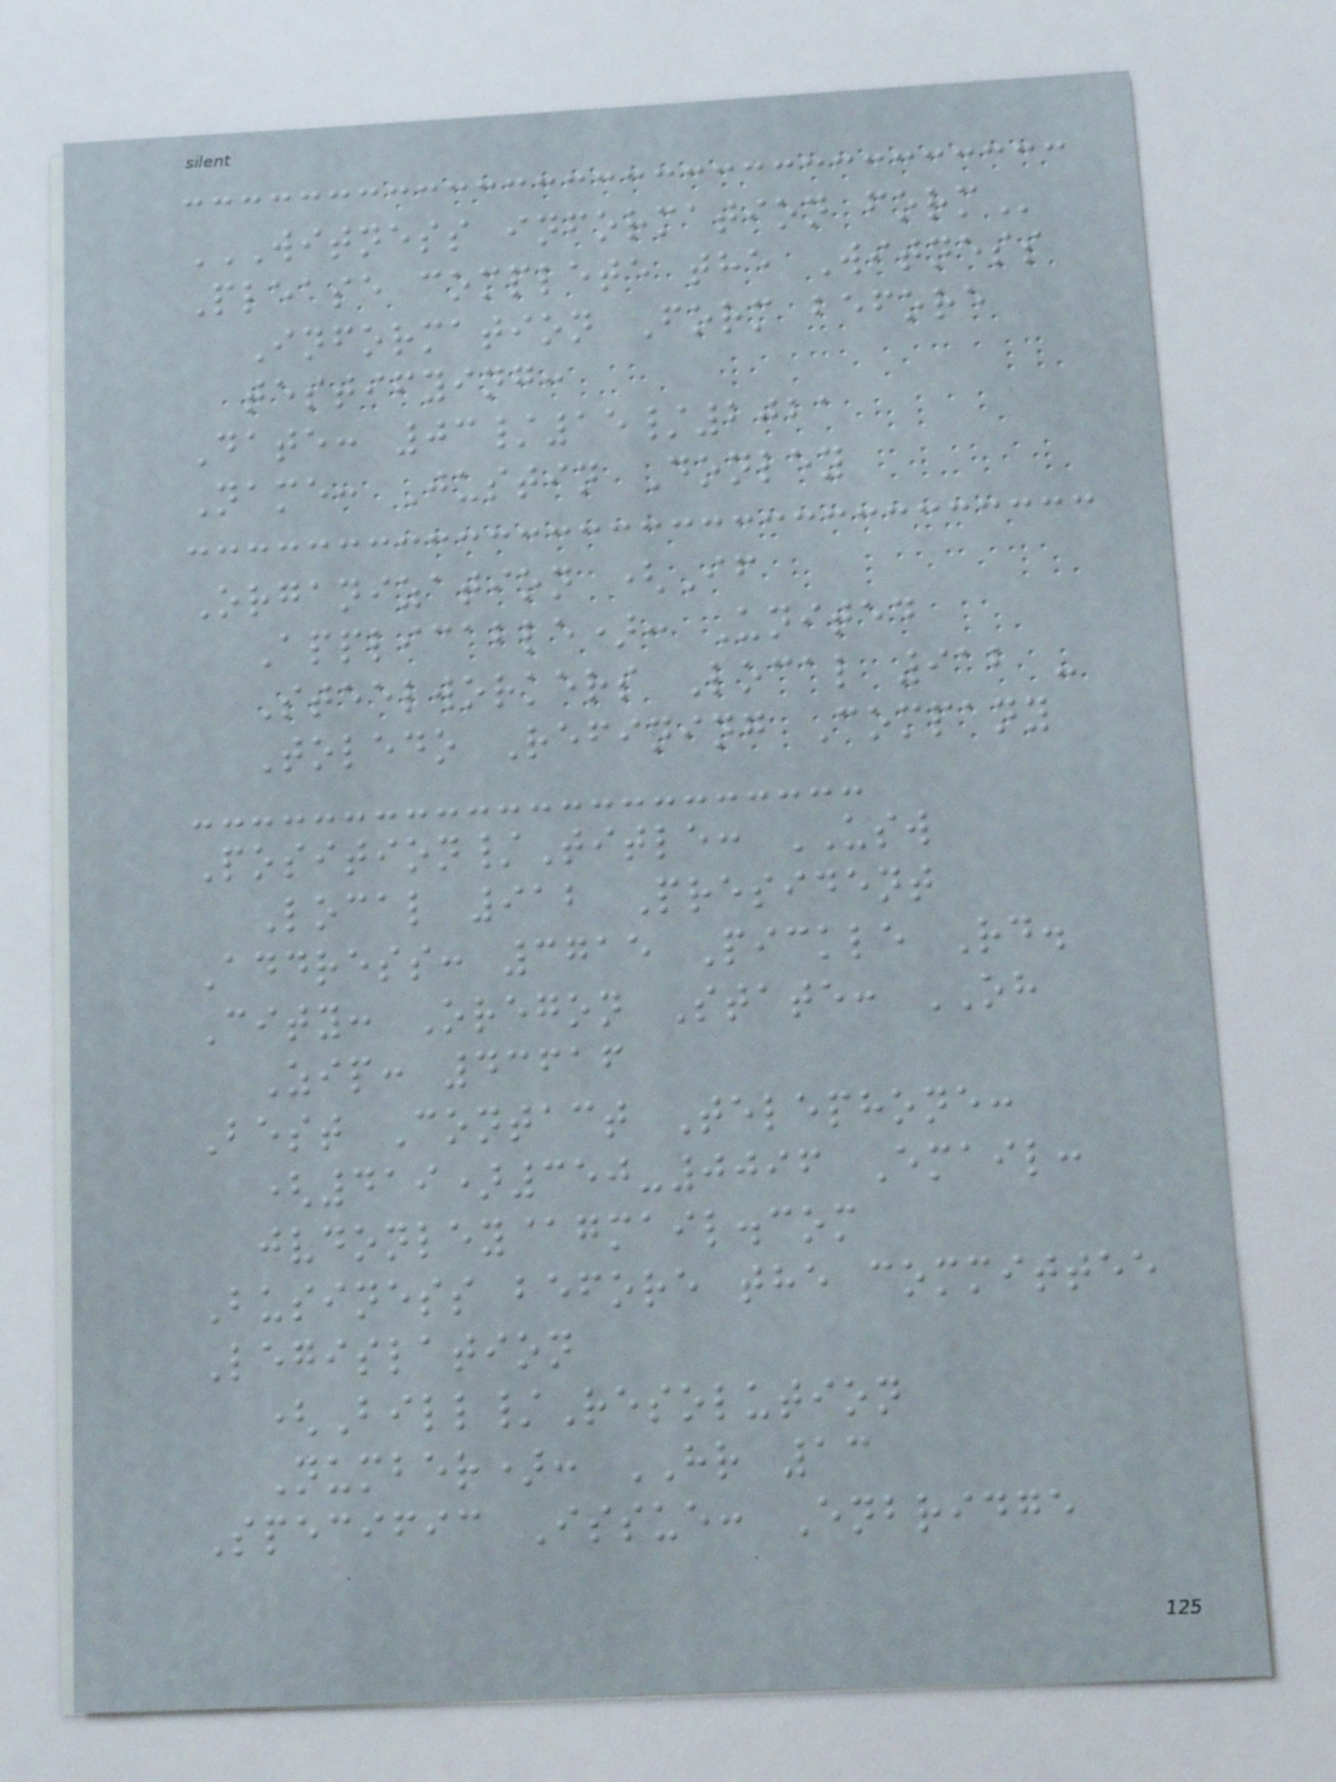WITNESS INFORMATION FORM
Please complete the Witness
Information Form before
testifying:
Date: 03/15/2021
Name: Justin Donley
Organization (If
Applicable): United
Steelworkers Local 912 -
Toledo Refining Company
Position/Title: USW
Local 912 President
Address: 3715 Pickle Rd.
City: Oregon State: OH
Zip: 43616
Best Contact Telephone:
(419)350-0096 Email:
jvdonley@gmail.com
Business before the committee
Legislation
(Bill/Resolution
Number): HR 13
Specific Issue: Enbridge
